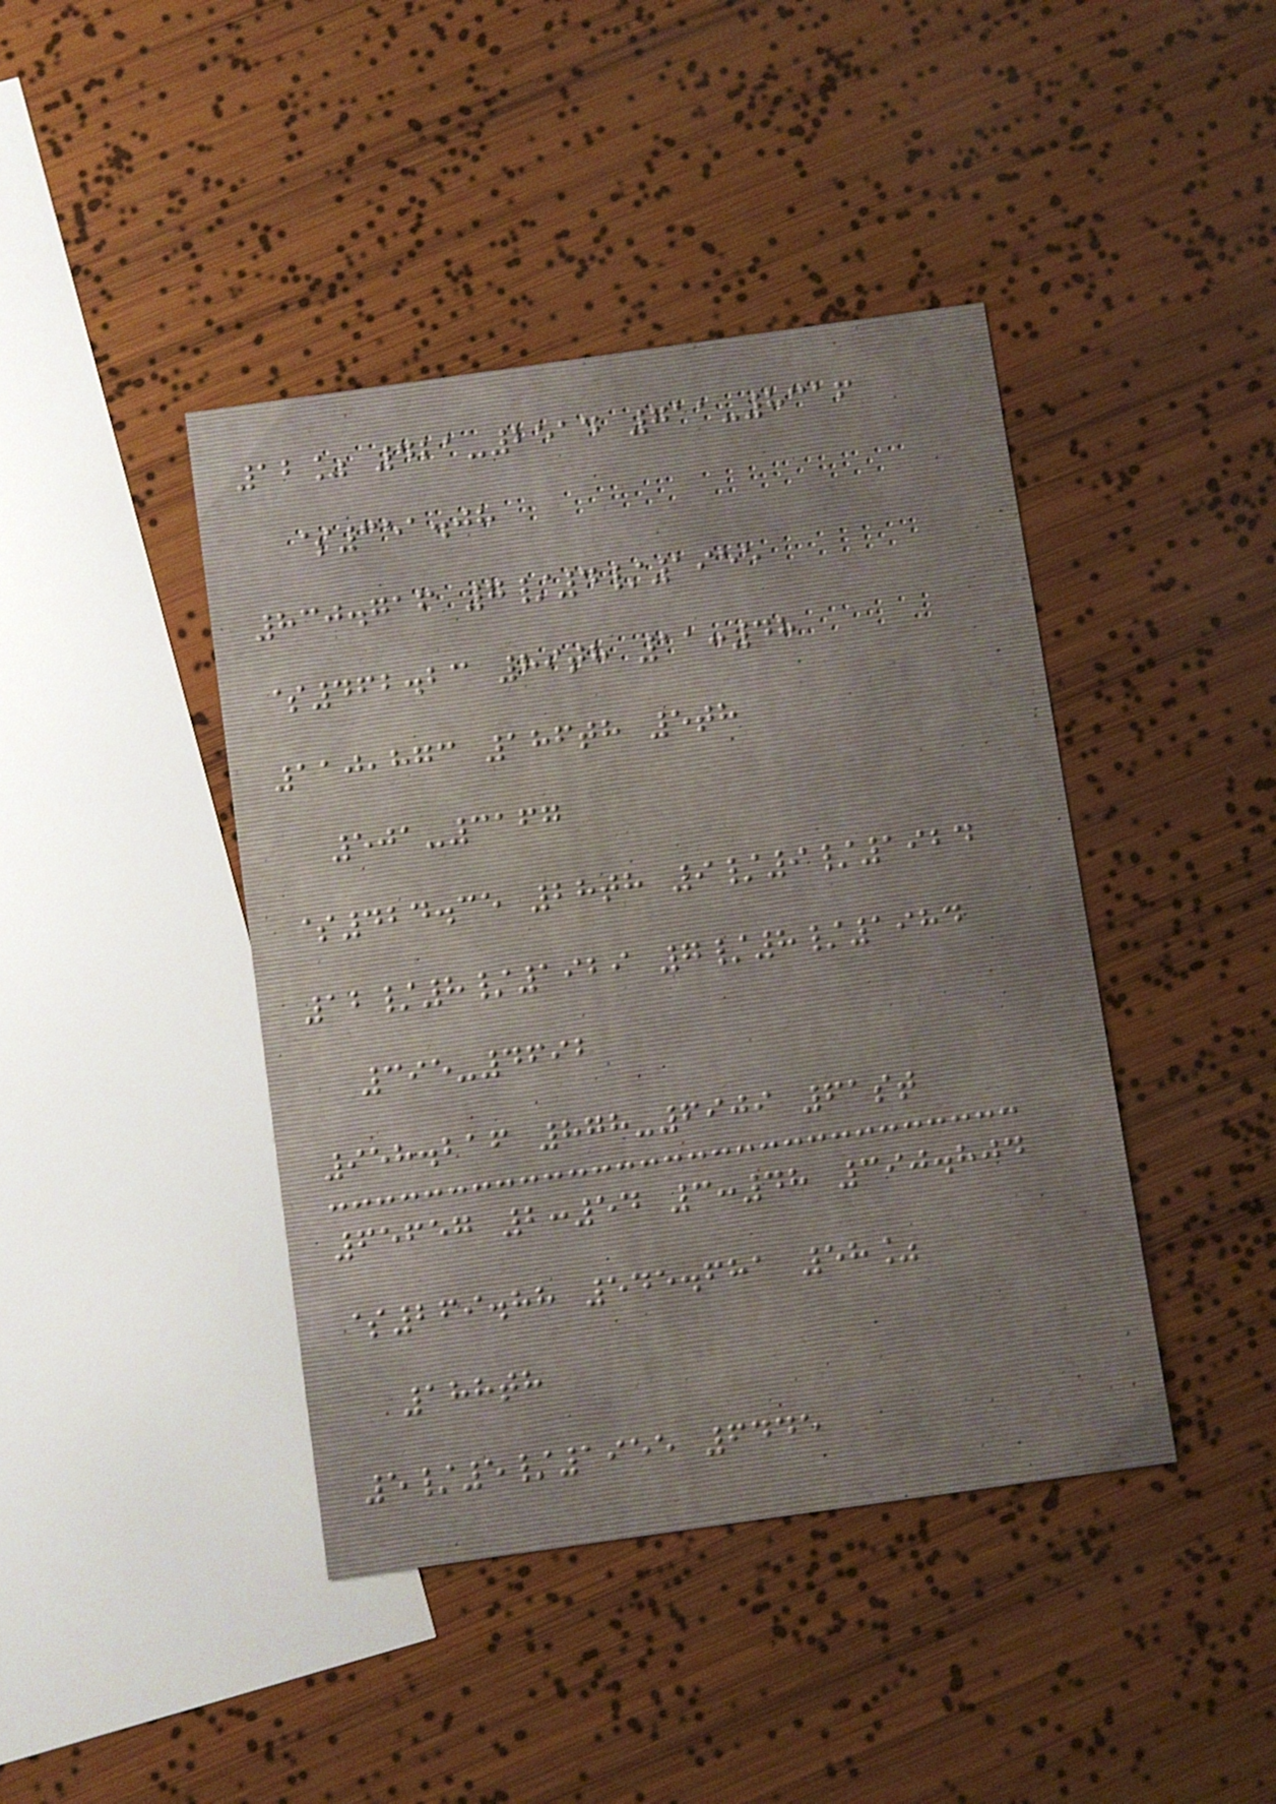12% 421-2514 711-8316
$351.08
830.716 7/4/1955
$462.23 89th 11:48
110,873 186th 5th
501-3167
$424.35 28th 9/9/1924
12/8/1929 7/8/1984
395-4692
958.216 878-6909 61st
65657 2:54 3:48 390.804
$269.88 545.681 58%
188th
5/5/1955 6445
